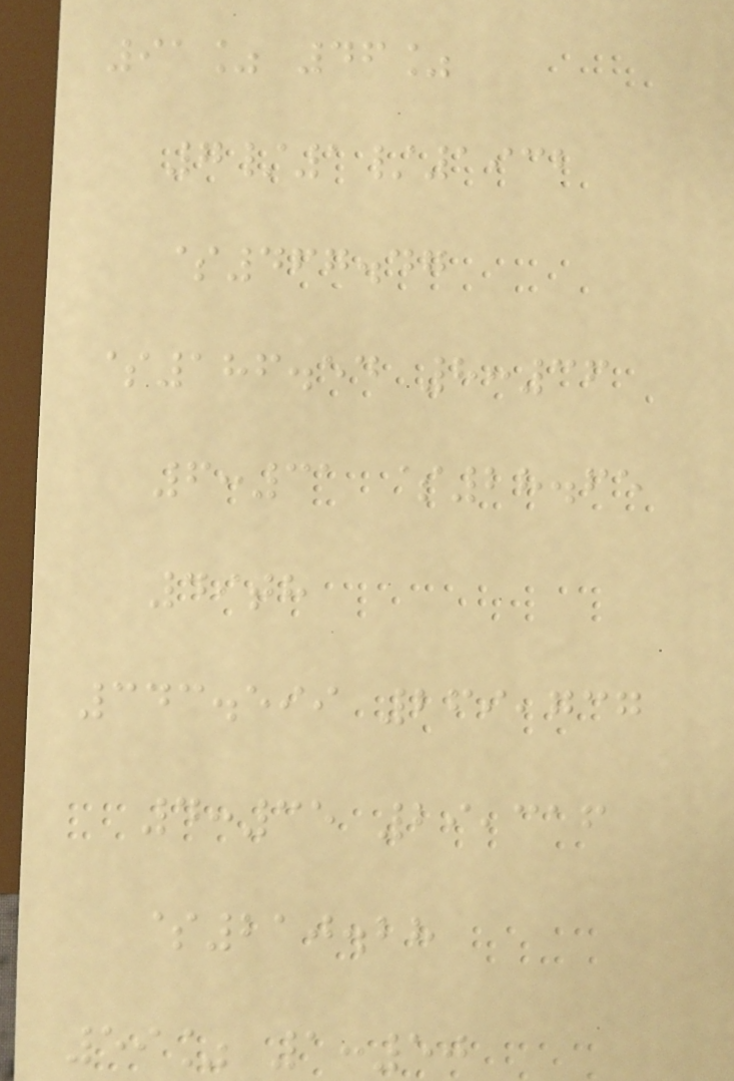91% 46%
7/1/1932
$467.47
$186.54 8:36
6:31 $28.65
49th
343.599 269,737
4:35 29,316
$210.28
59% 1:50
